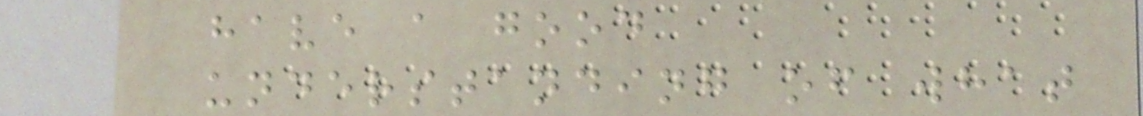have a good
understanding of what
